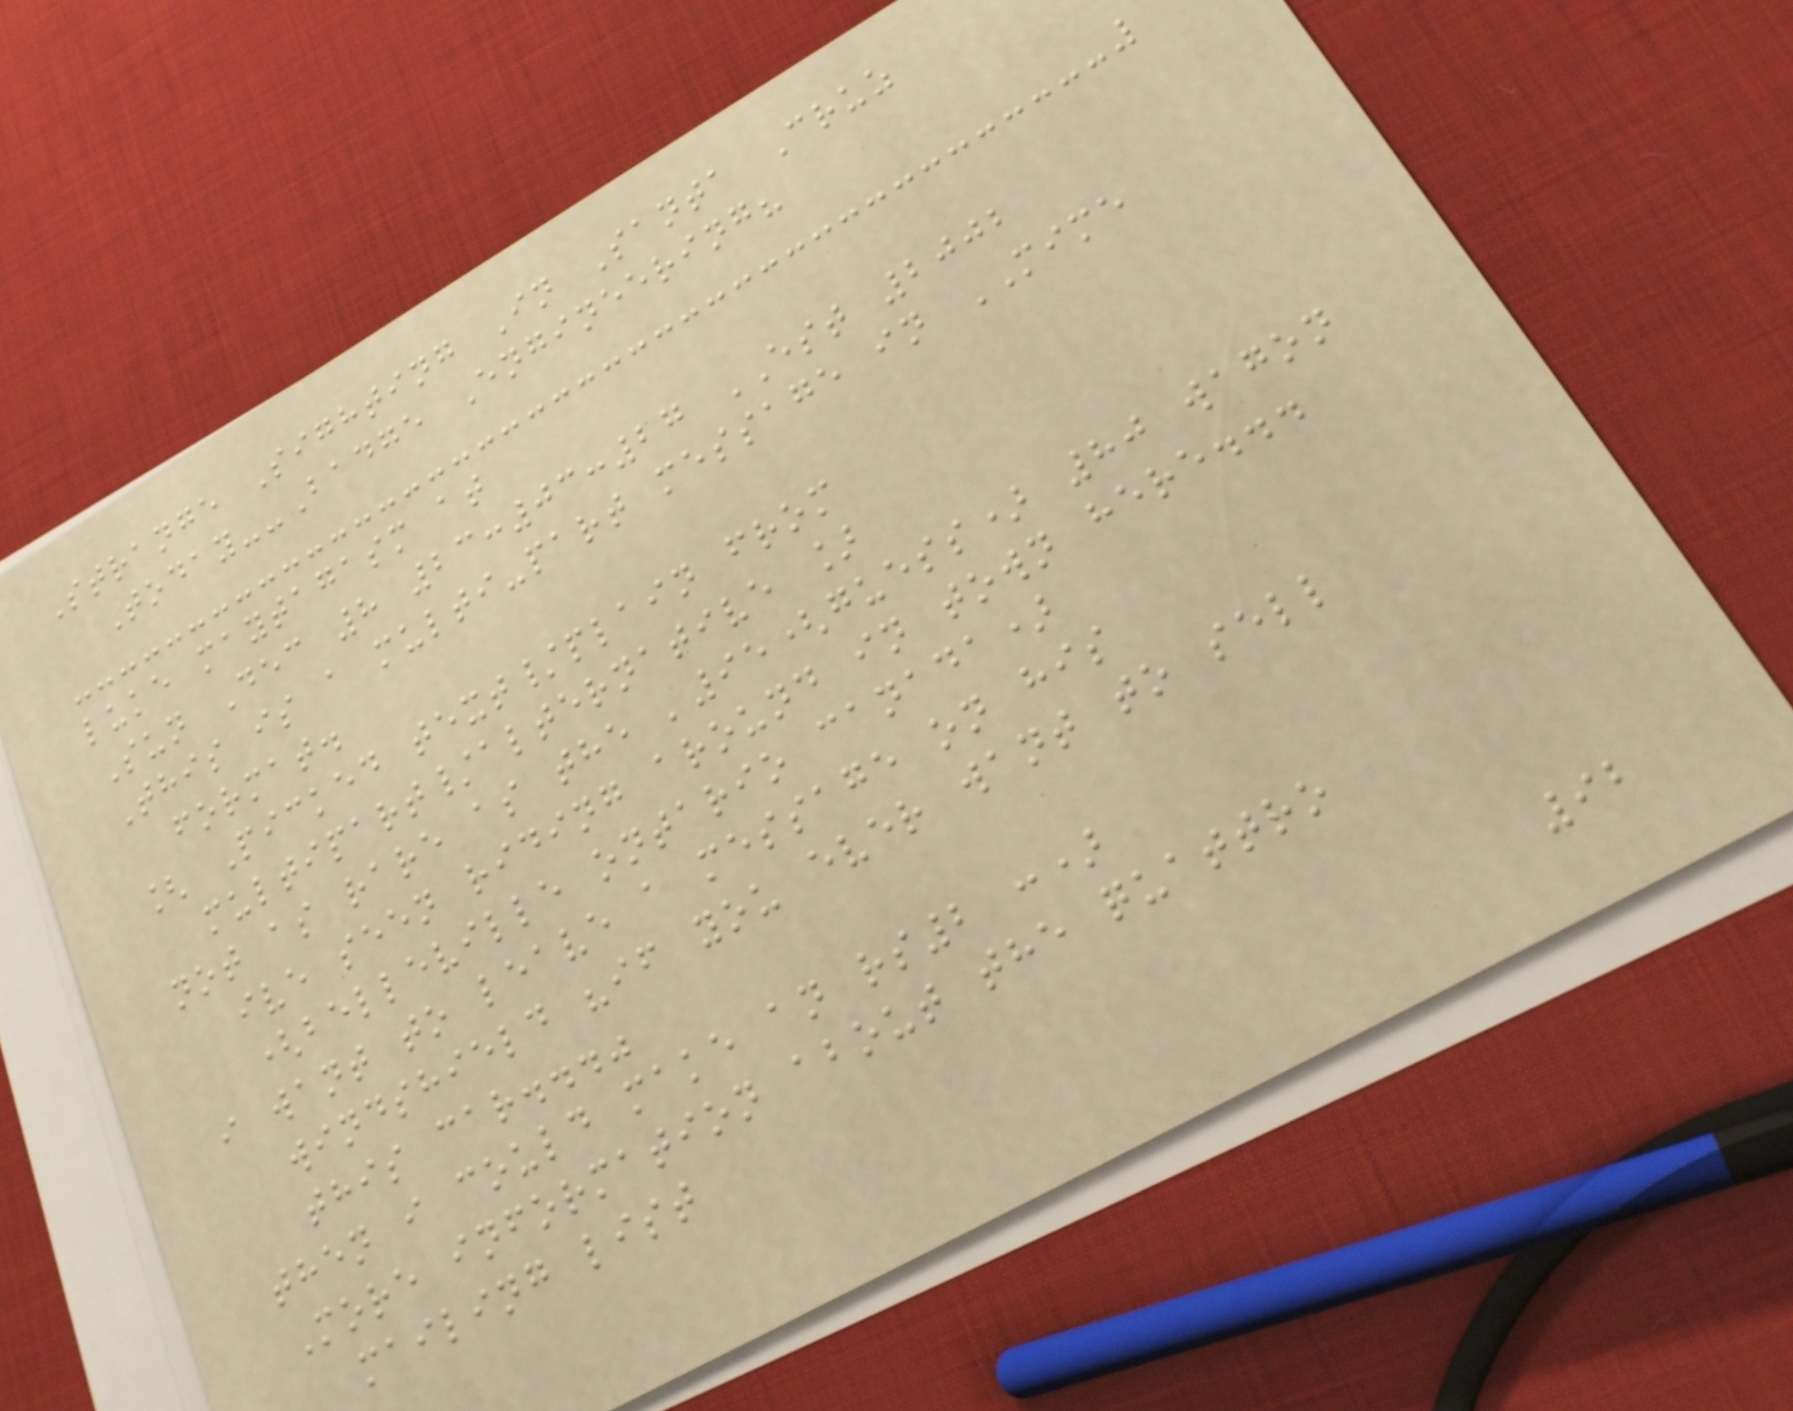Strange Sighting In Santa Cruz
Today--Badge Engineering?
luke maytagasm at
Sun Dec 8 23:03:27 EST 2002
This is a multi-part message in MIME
format.
[ Picked text/plain from
multipart/alternative ]
not as rare as the '95(guess) 80 wagon
ive seen riding around in town here...
(belleville ontario canada)
i want to leave a message on his
windshield "if you ever want to sell
this car..."
then i could make an rs2 :)
More information about the quattro
mailing list
92
